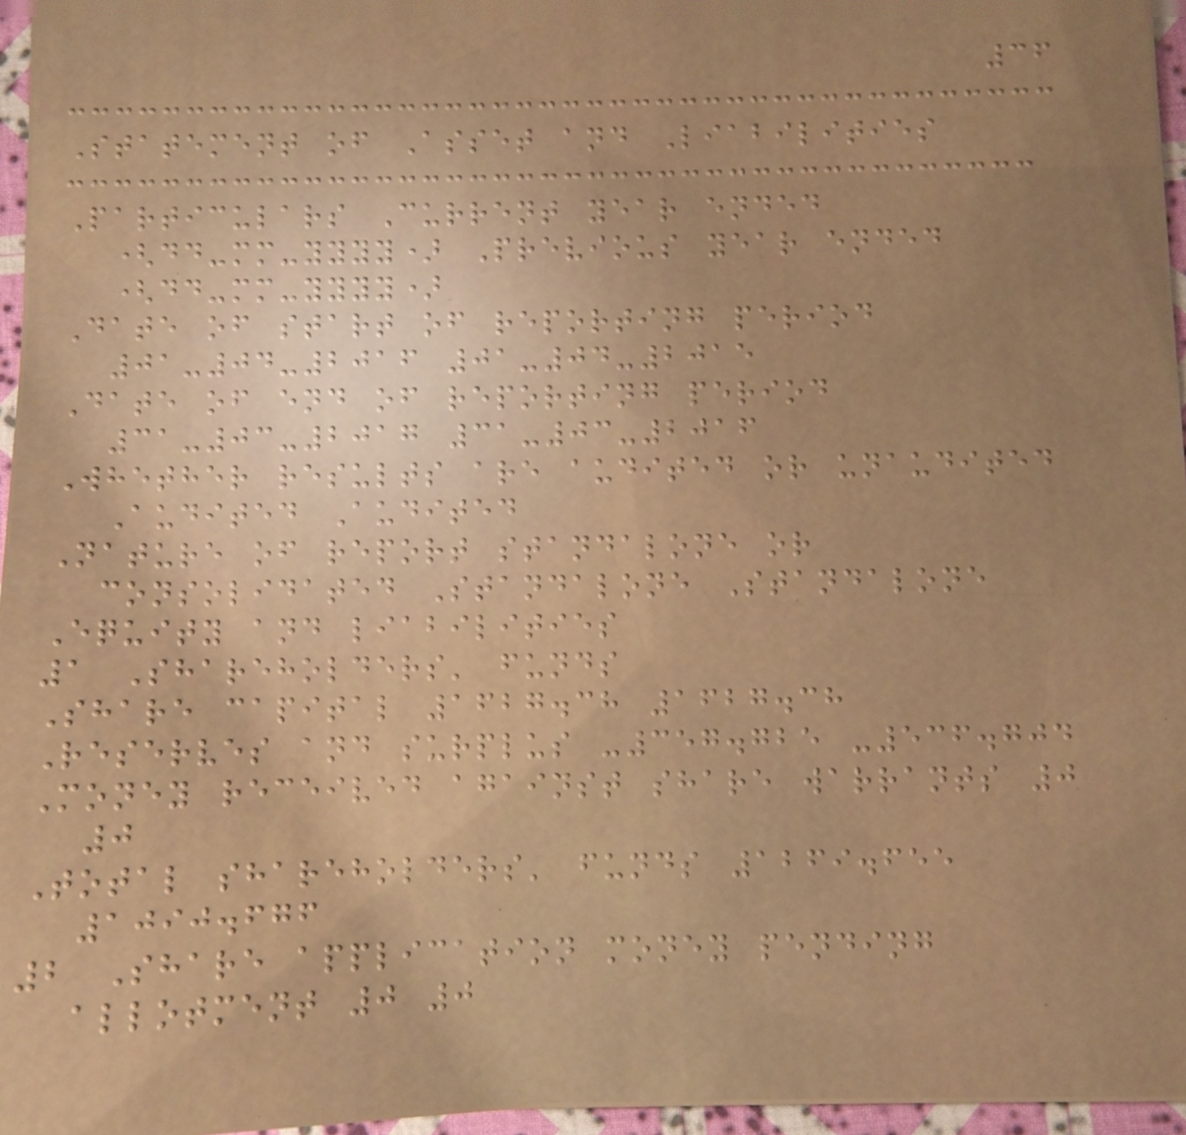36
Statement of Asset and Liabilities
Particulars Current year ended
(dd-mm-yyyy) Previous year ended
(dd-mm-yyyy)
Date of start of reporting period
01-04-2016 01-04-2015
Date of end of reporting period
31-03-2017 31-03-2016
Whether results are audited or unaudited
Audited Audited
Nature of report standalone or
consolidated Standalone Standalone
Equity and liabilities
1 Shareholders' funds
Share capital 1627.38 1627.38
Reserves and surplus -357.725 -536.704
Money received against share warrants 0
0
Total shareholders' funds 1269.655
1090.676
2 Share application money pending
allotment 0 0
